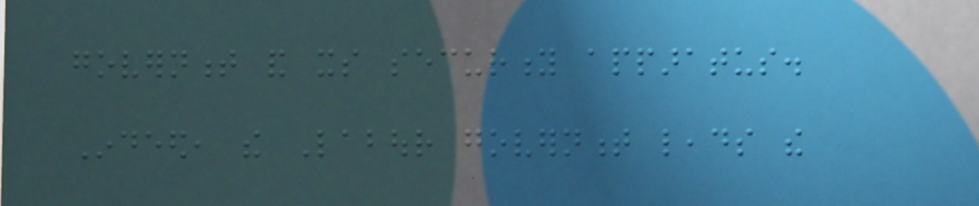government and its security apparatus.
Indeed, the Labour government leads the
